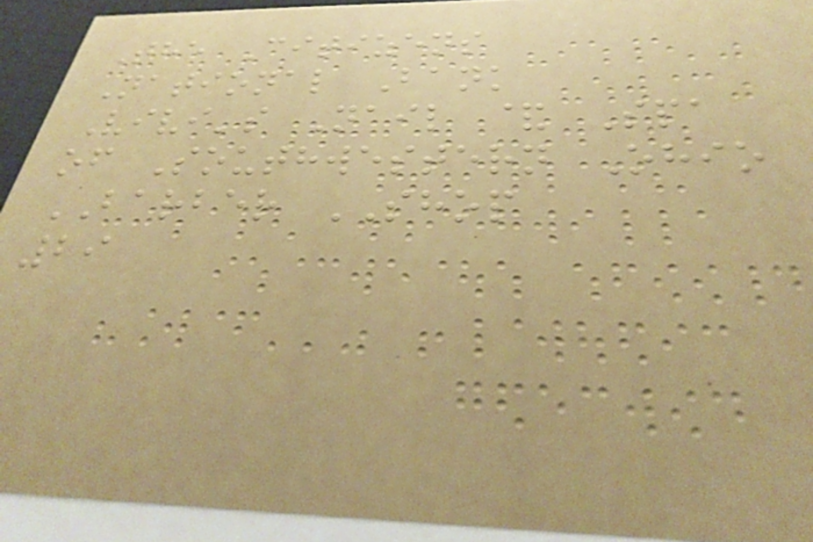The Citizens
National Bank
Vivi's Nail & Spa
of Southwestern Ohio
BARBER SHOP
29
